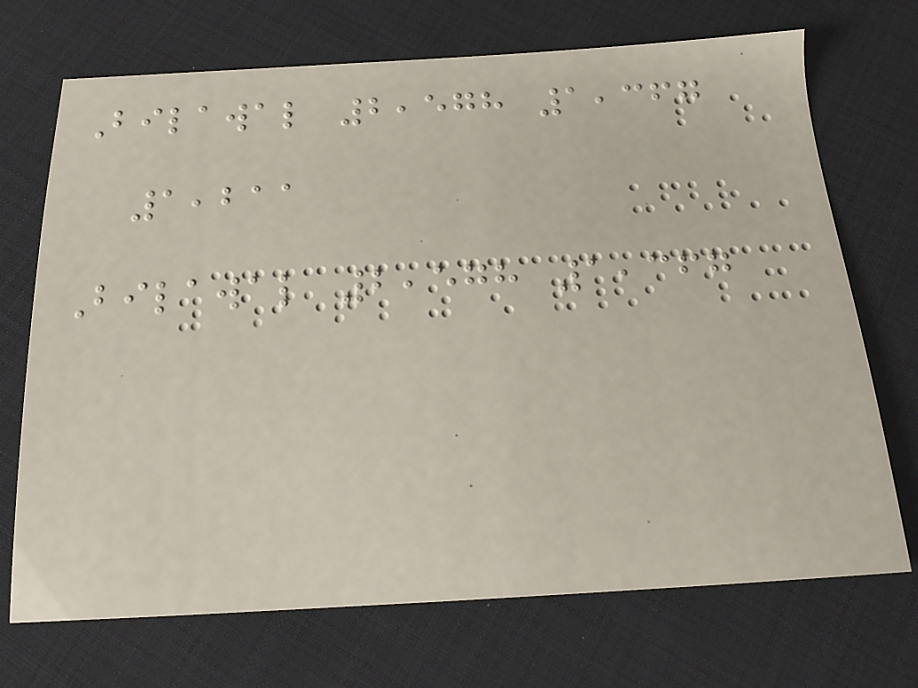Bilawal 2,578 1,367
1,211
Bilawal 2,578 1,367
